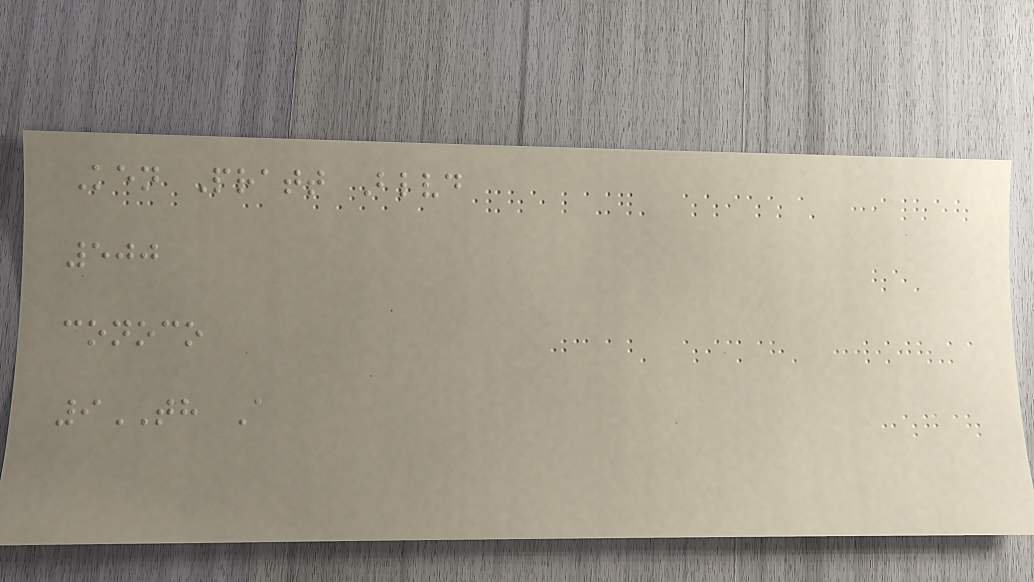Ken Pratt Blvd
500
conoco
9TH A
